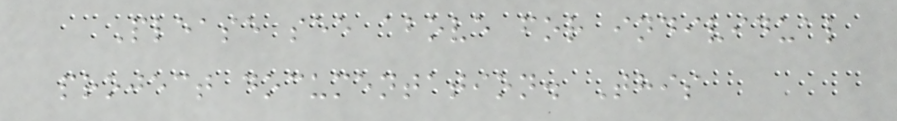Please see above for individual
project documentation. This
